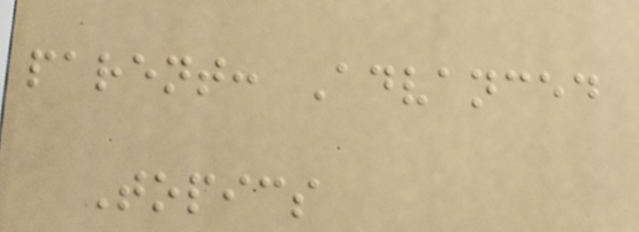parent: Advanced
Topics
